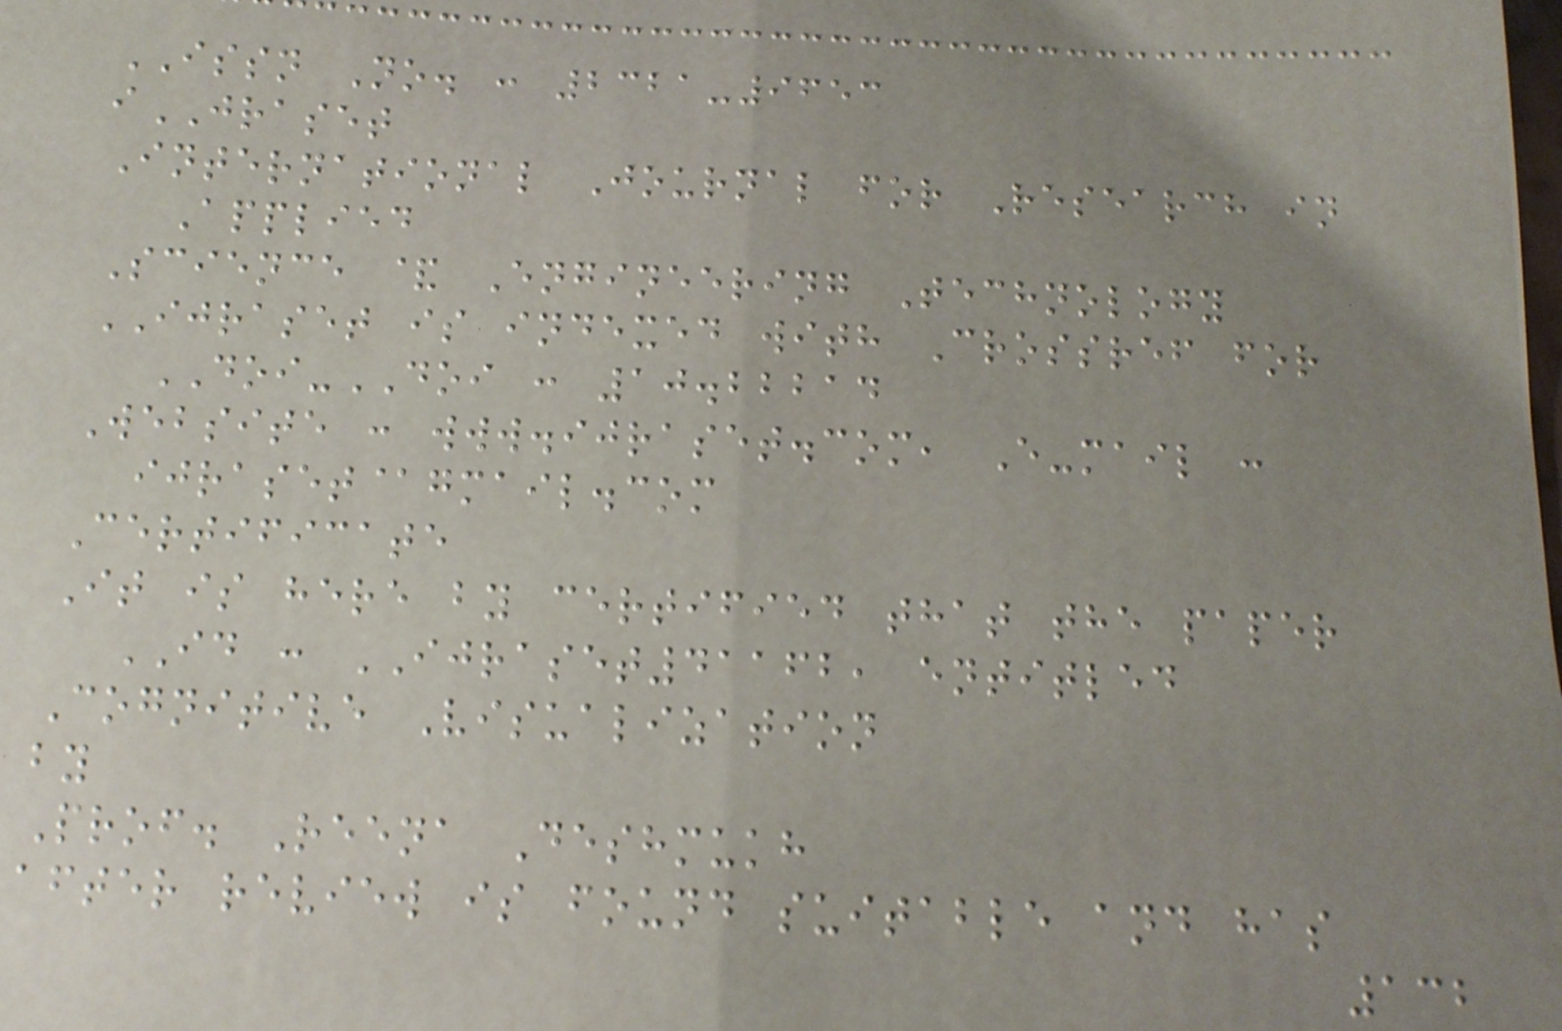ISSN No. : 2321-9653
iJRASET
International Journal for Research in
Applied
Science & Engineering Technology
IJRASET is indexed with Crossref for
DOI-DOI : 10.22214
Website : www.ijraset.com, E-mail :
ijraset@gmail.com
Certificate
It is here by certified that the paper
ID : IJRASET41162, entitled
Cognitive Visualization
by
Prof. Reena Deshmukh
after review is found suitable and has
132
